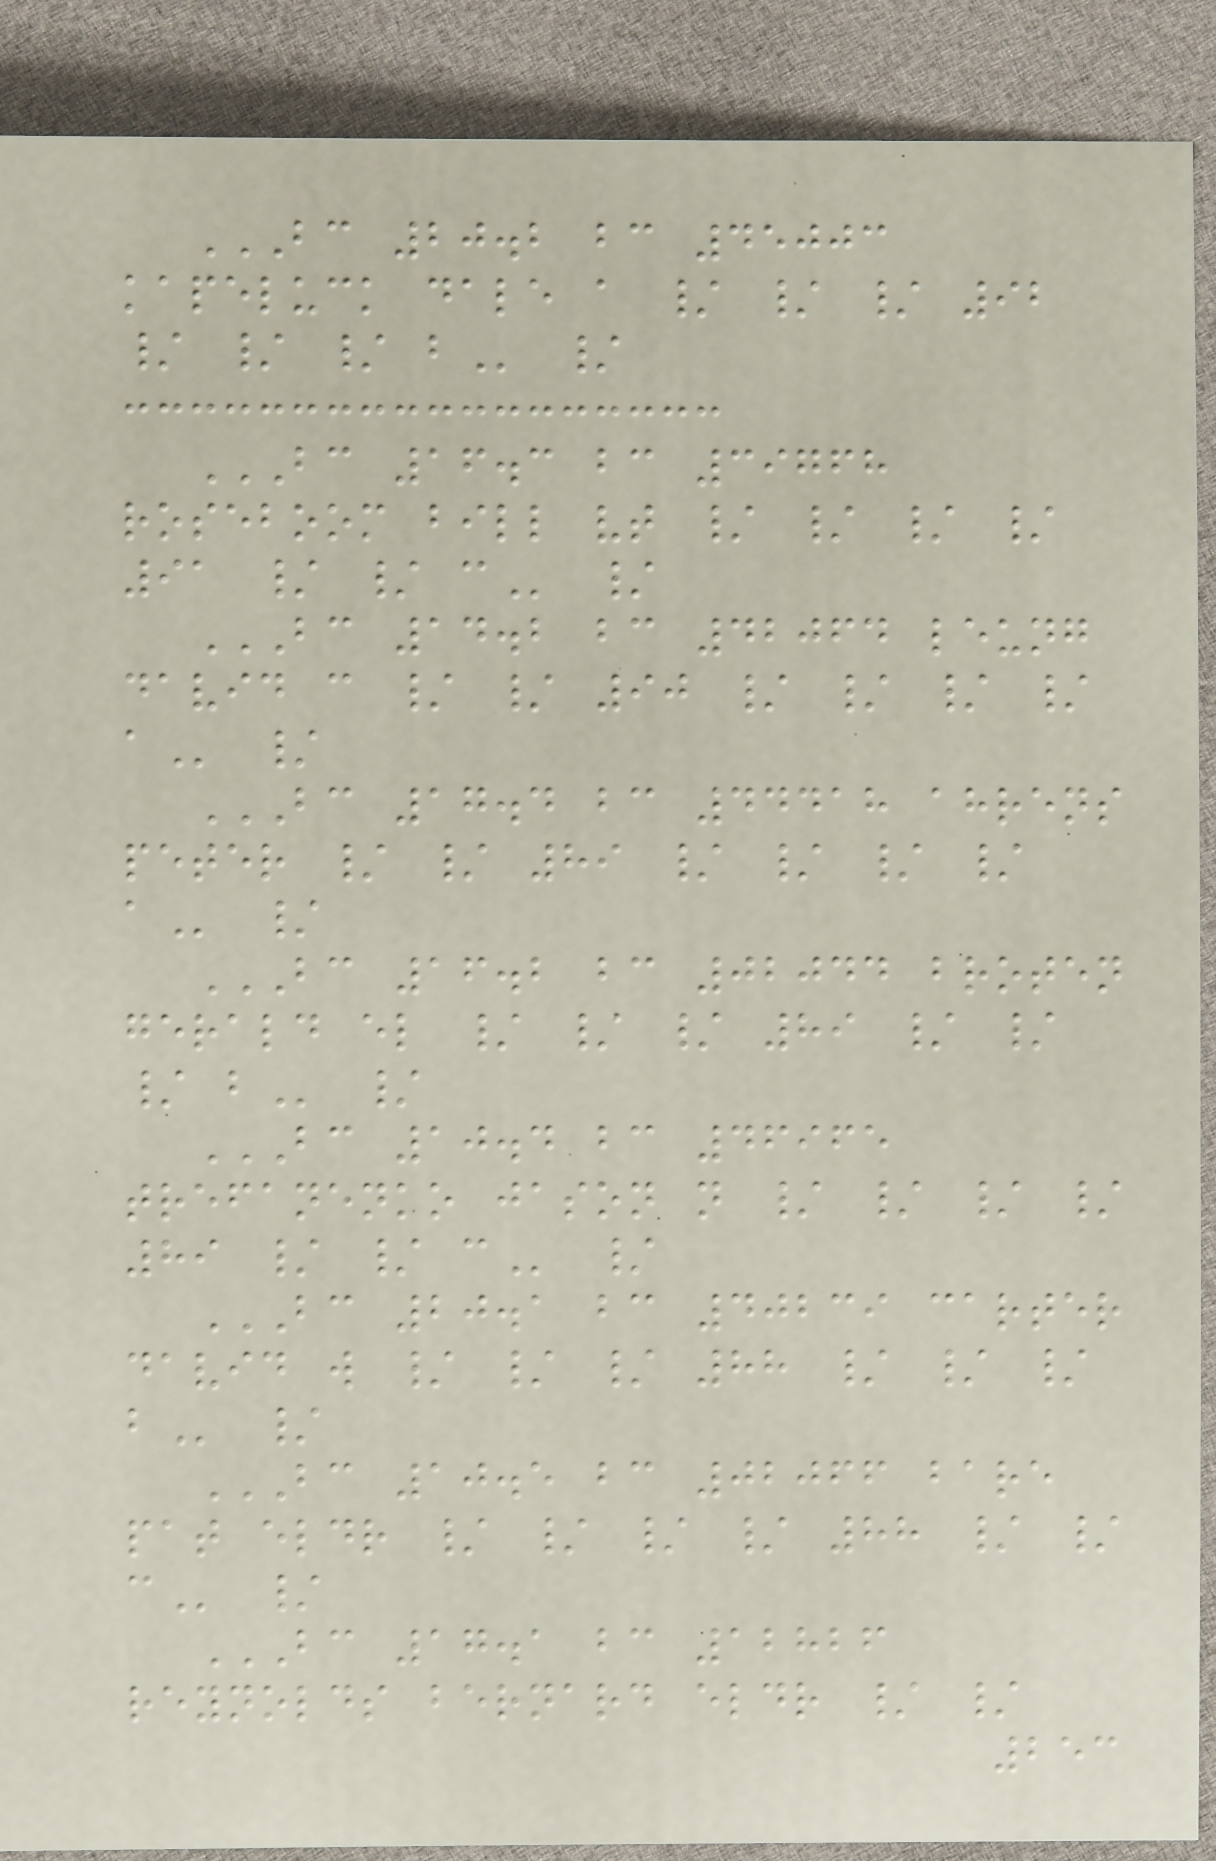BC 20.2 BC 45003
KAPELUCK DALE A / / / 92
/ / / B /
BC 16.3 BC 39768
ROSEBOOM BILL VT / / / /
91 / / C /
BC 14.2 BC 42064 LEUNG
DAVID C / / 90 / / / /
A /
BC 17.4 BC 44418 AHRENS
PETER / / 89 / / / /
A /
BC 16.2 BC 02044 BROTEN
GERALD EL / / / 89 / /
/ B /
BC 10.4 BC 46965
TREFANENKO JASON N / / / /
89 / / C /
BC 20.1 BC 40239 CARTER
DAVID W / / / 88 / / /
B /
BC 10.5 BC 02066 BARE
PAT ELDR / / / / 88 / /
C /
BC 17.1 BC 12826
REYNOLDS BERNARD ELDR / /
253
